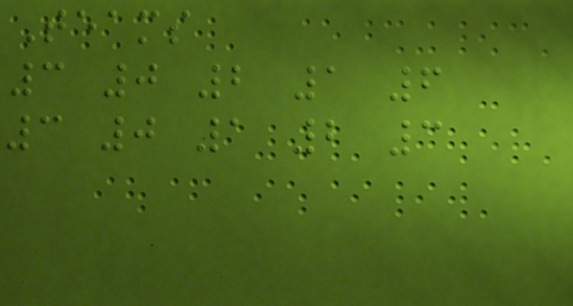Teams
3 0 2 1 6
3 0 1 2 3
